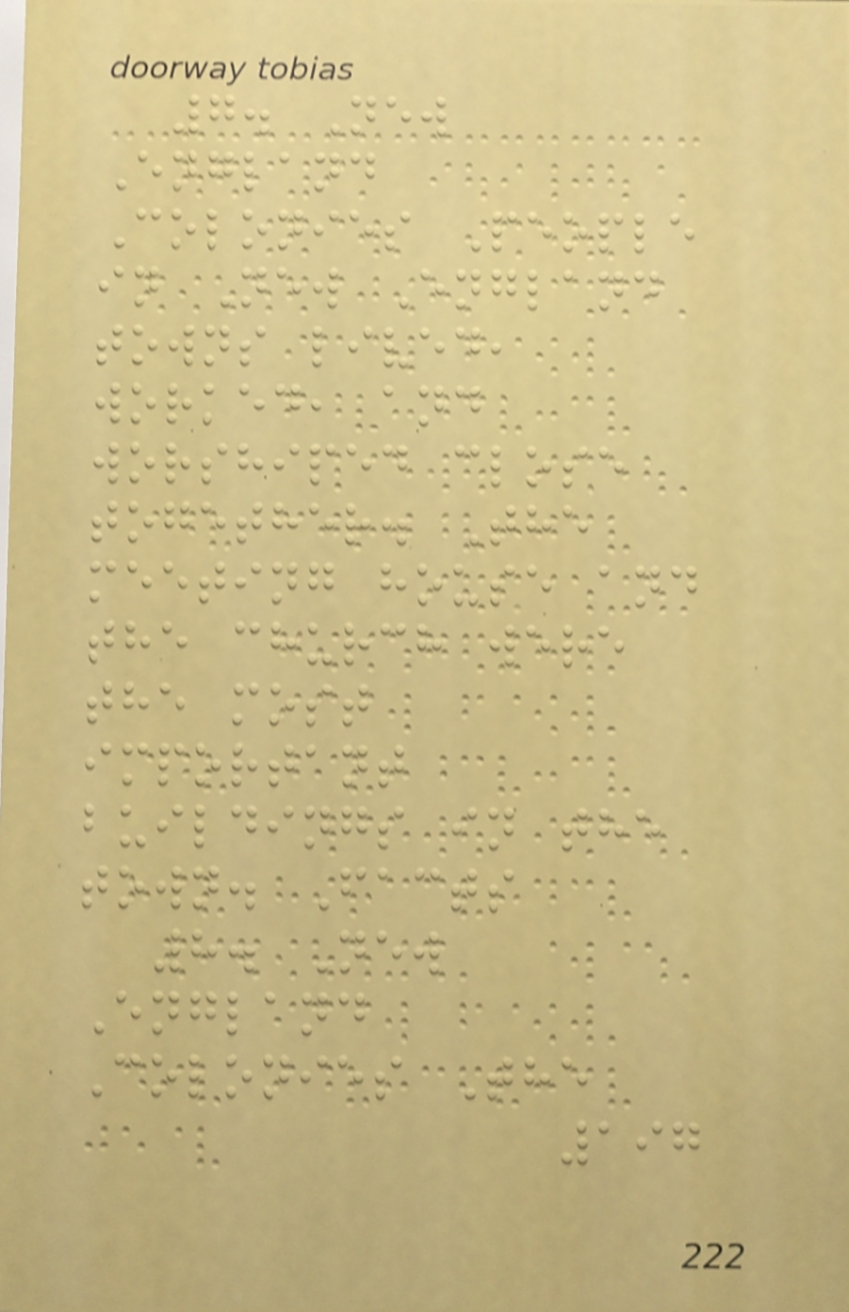7. New
England
Colonies People
in New England
towns lived,
worked, and
worshiped close
together. The
meeting house and
the church were
the most
important
buildings in the
town. Facts
8. New
England
Colonies The
197
